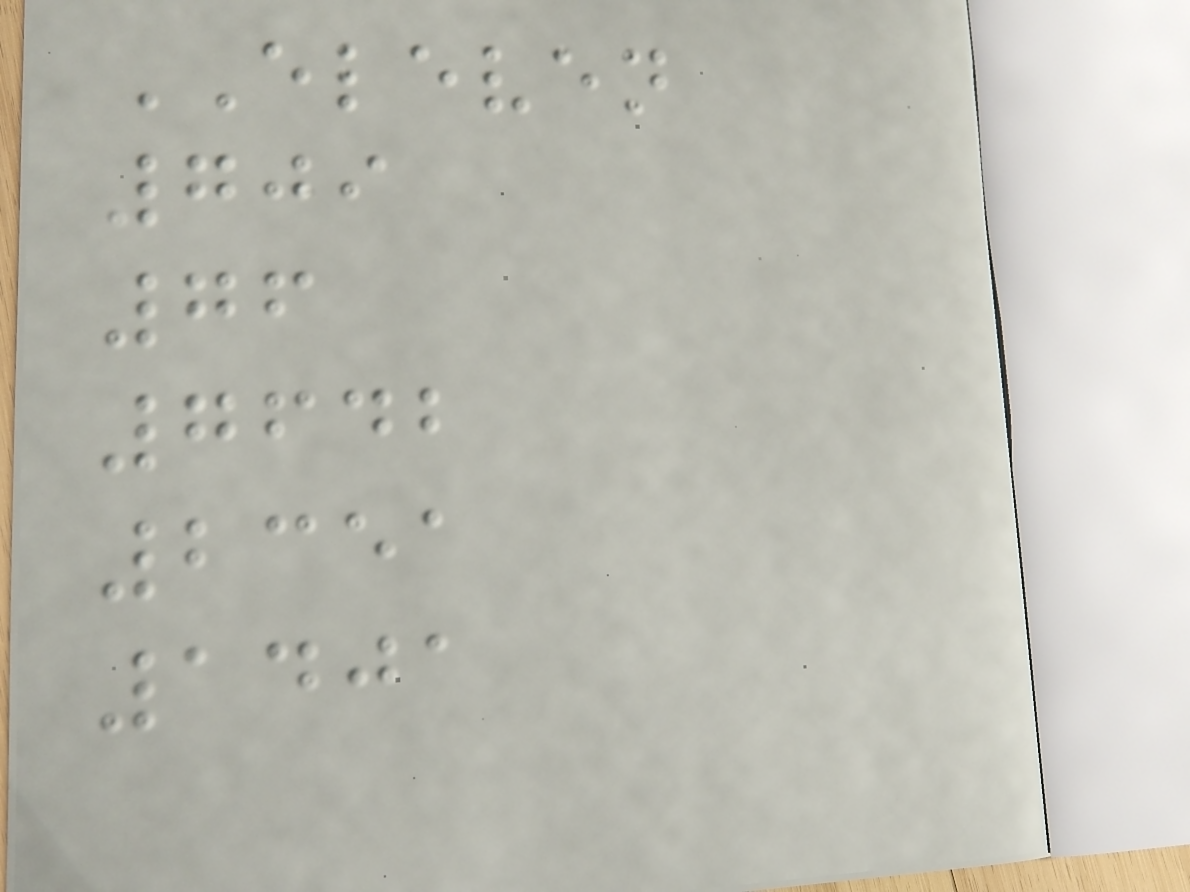ELEVEN
709
76
7642
2351
1401
